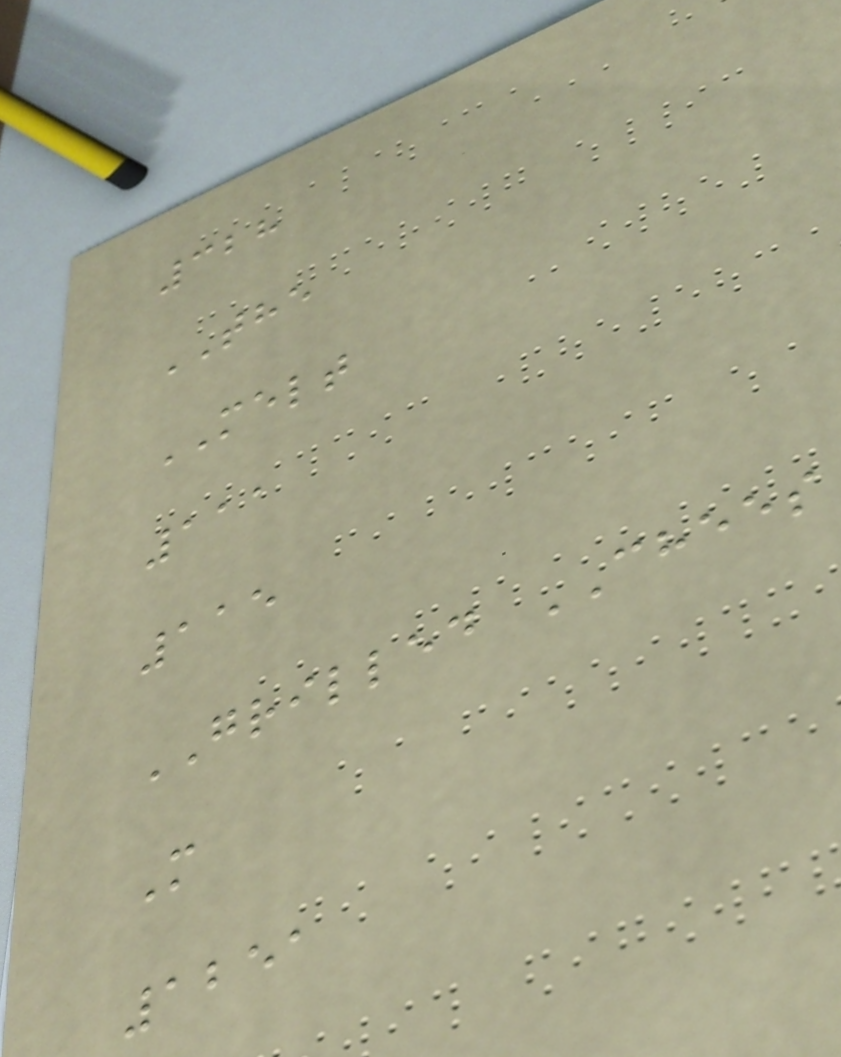328
THE
MELT
111
115
GRILLED CHEES
M
1251
